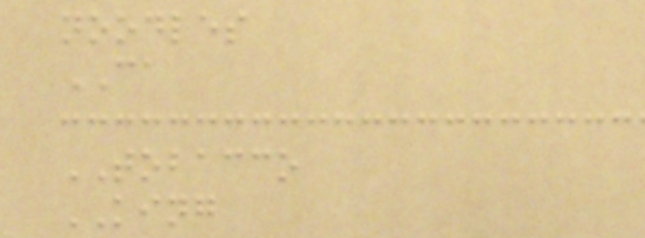noodles
CA
TOBACCO
KING
